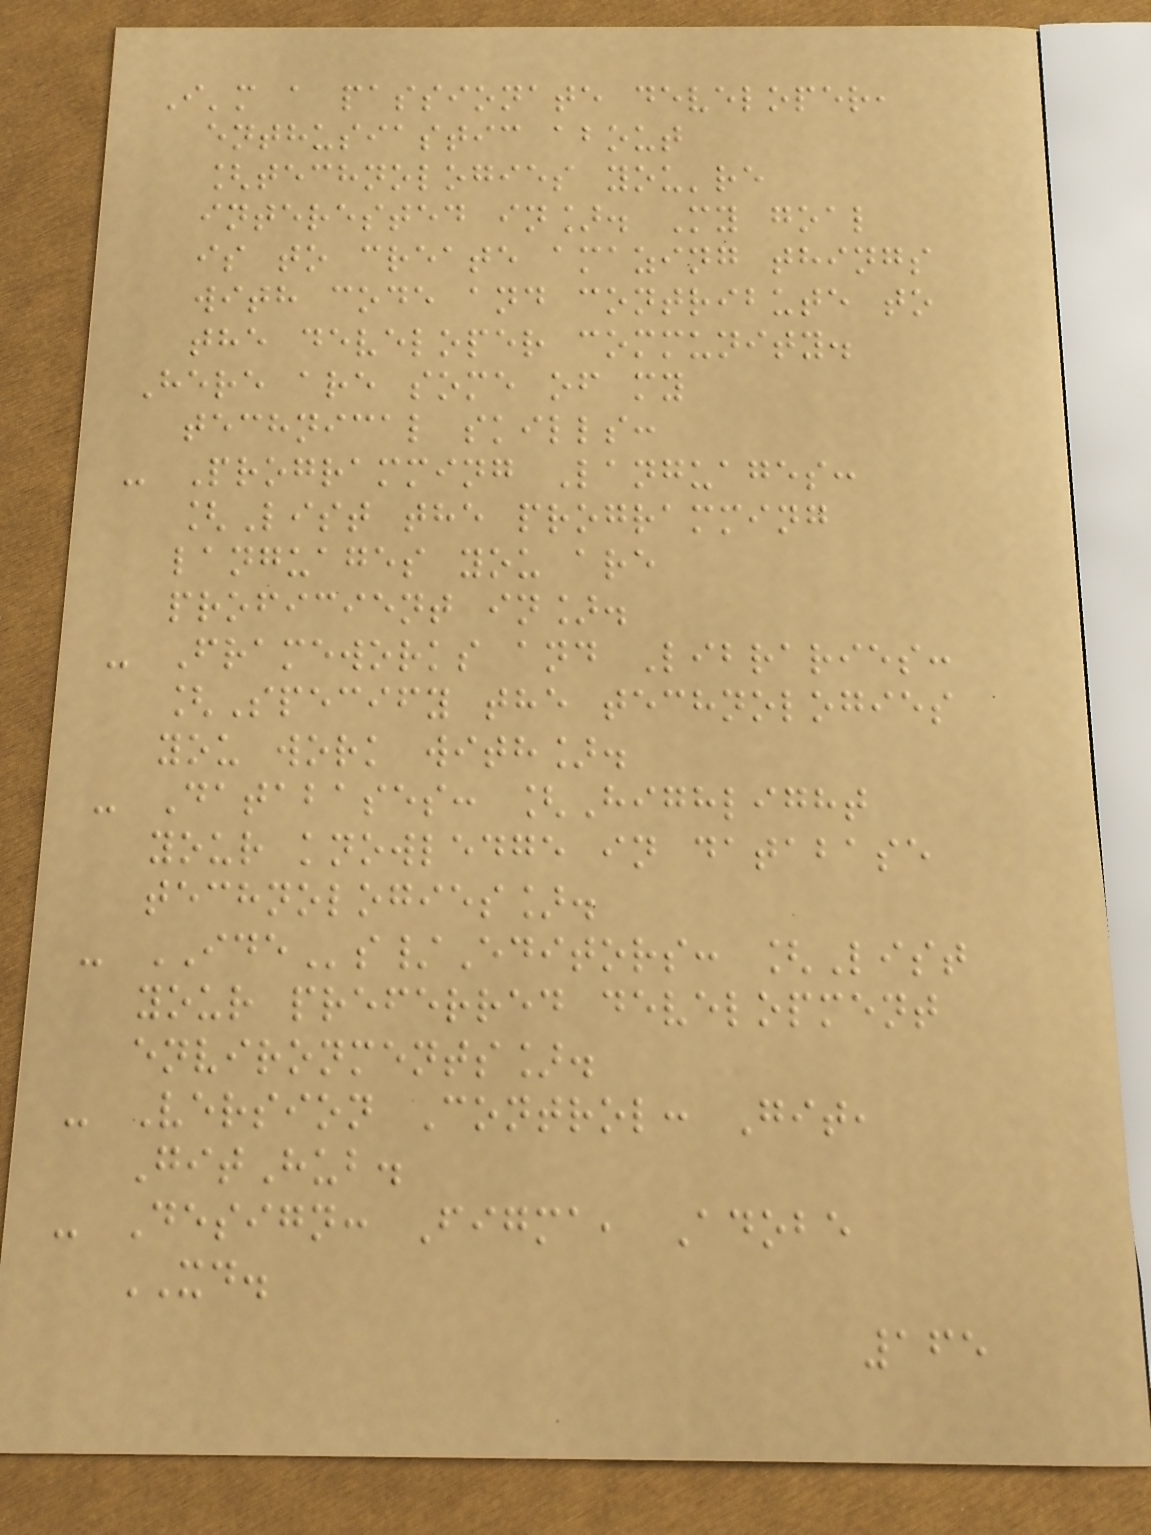I'm a passionate developer,
enthusiastic about
[technologies you're
interested in]. My goal
is to create amazing things
with code and contribute to
the developer community.
Here are some of my
technical skills:
- Programming Languages:
[List the programming
languages you are
proficient in].
- Frameworks and Libraries:
[Specify the technologies
you work with].
- Databases: [Highlight
your knowledge in database
technologies].
- IDEs/Editors: [List
your preferred development
environments].
- Version Control: Git,
GitHub.
- Design: Figma, Adobe
XD.
165
